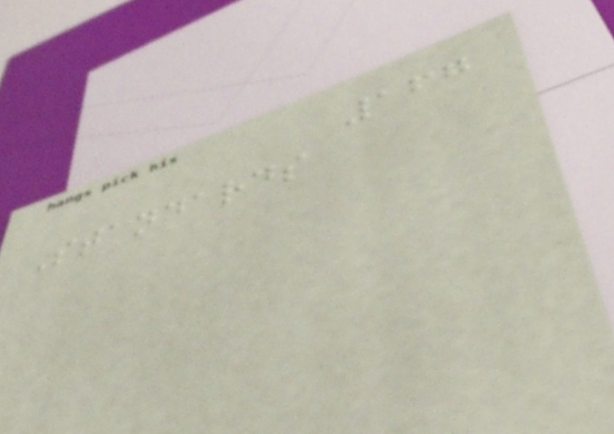167
Standards
